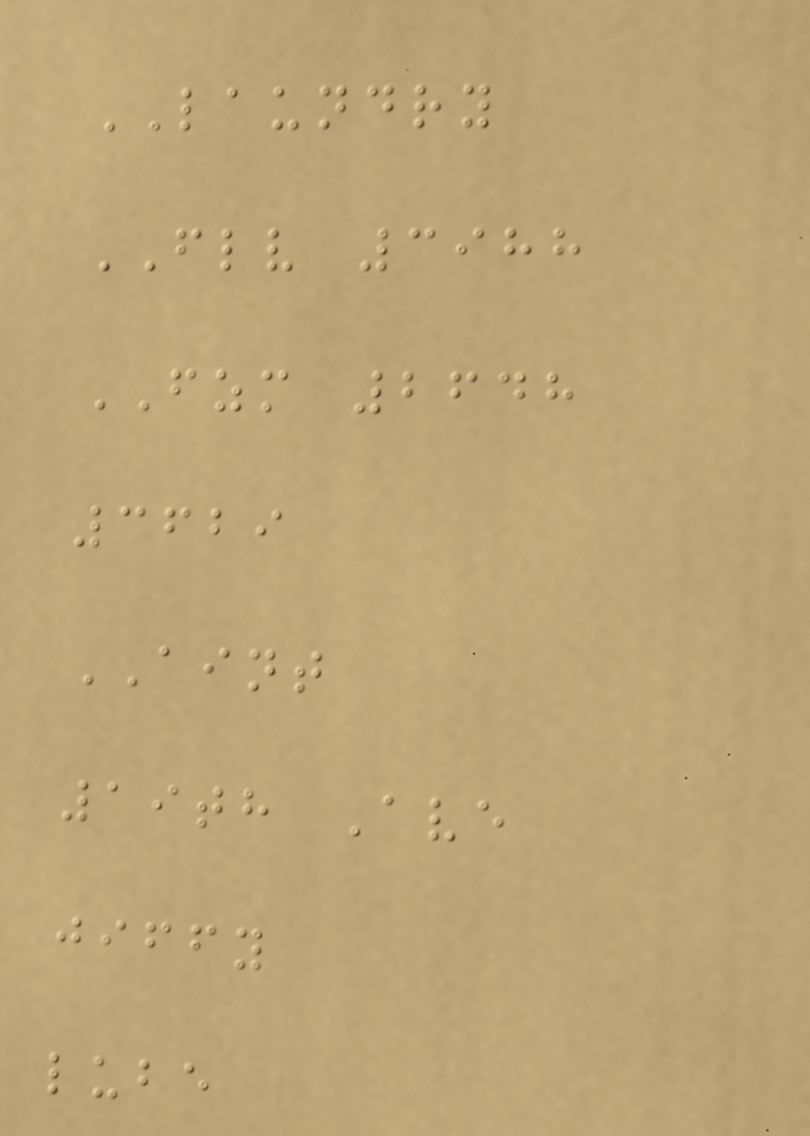LAUNDRY
FLV 3988
FZM 2648
3629
AINT
19th Ave
jiffy
lube
